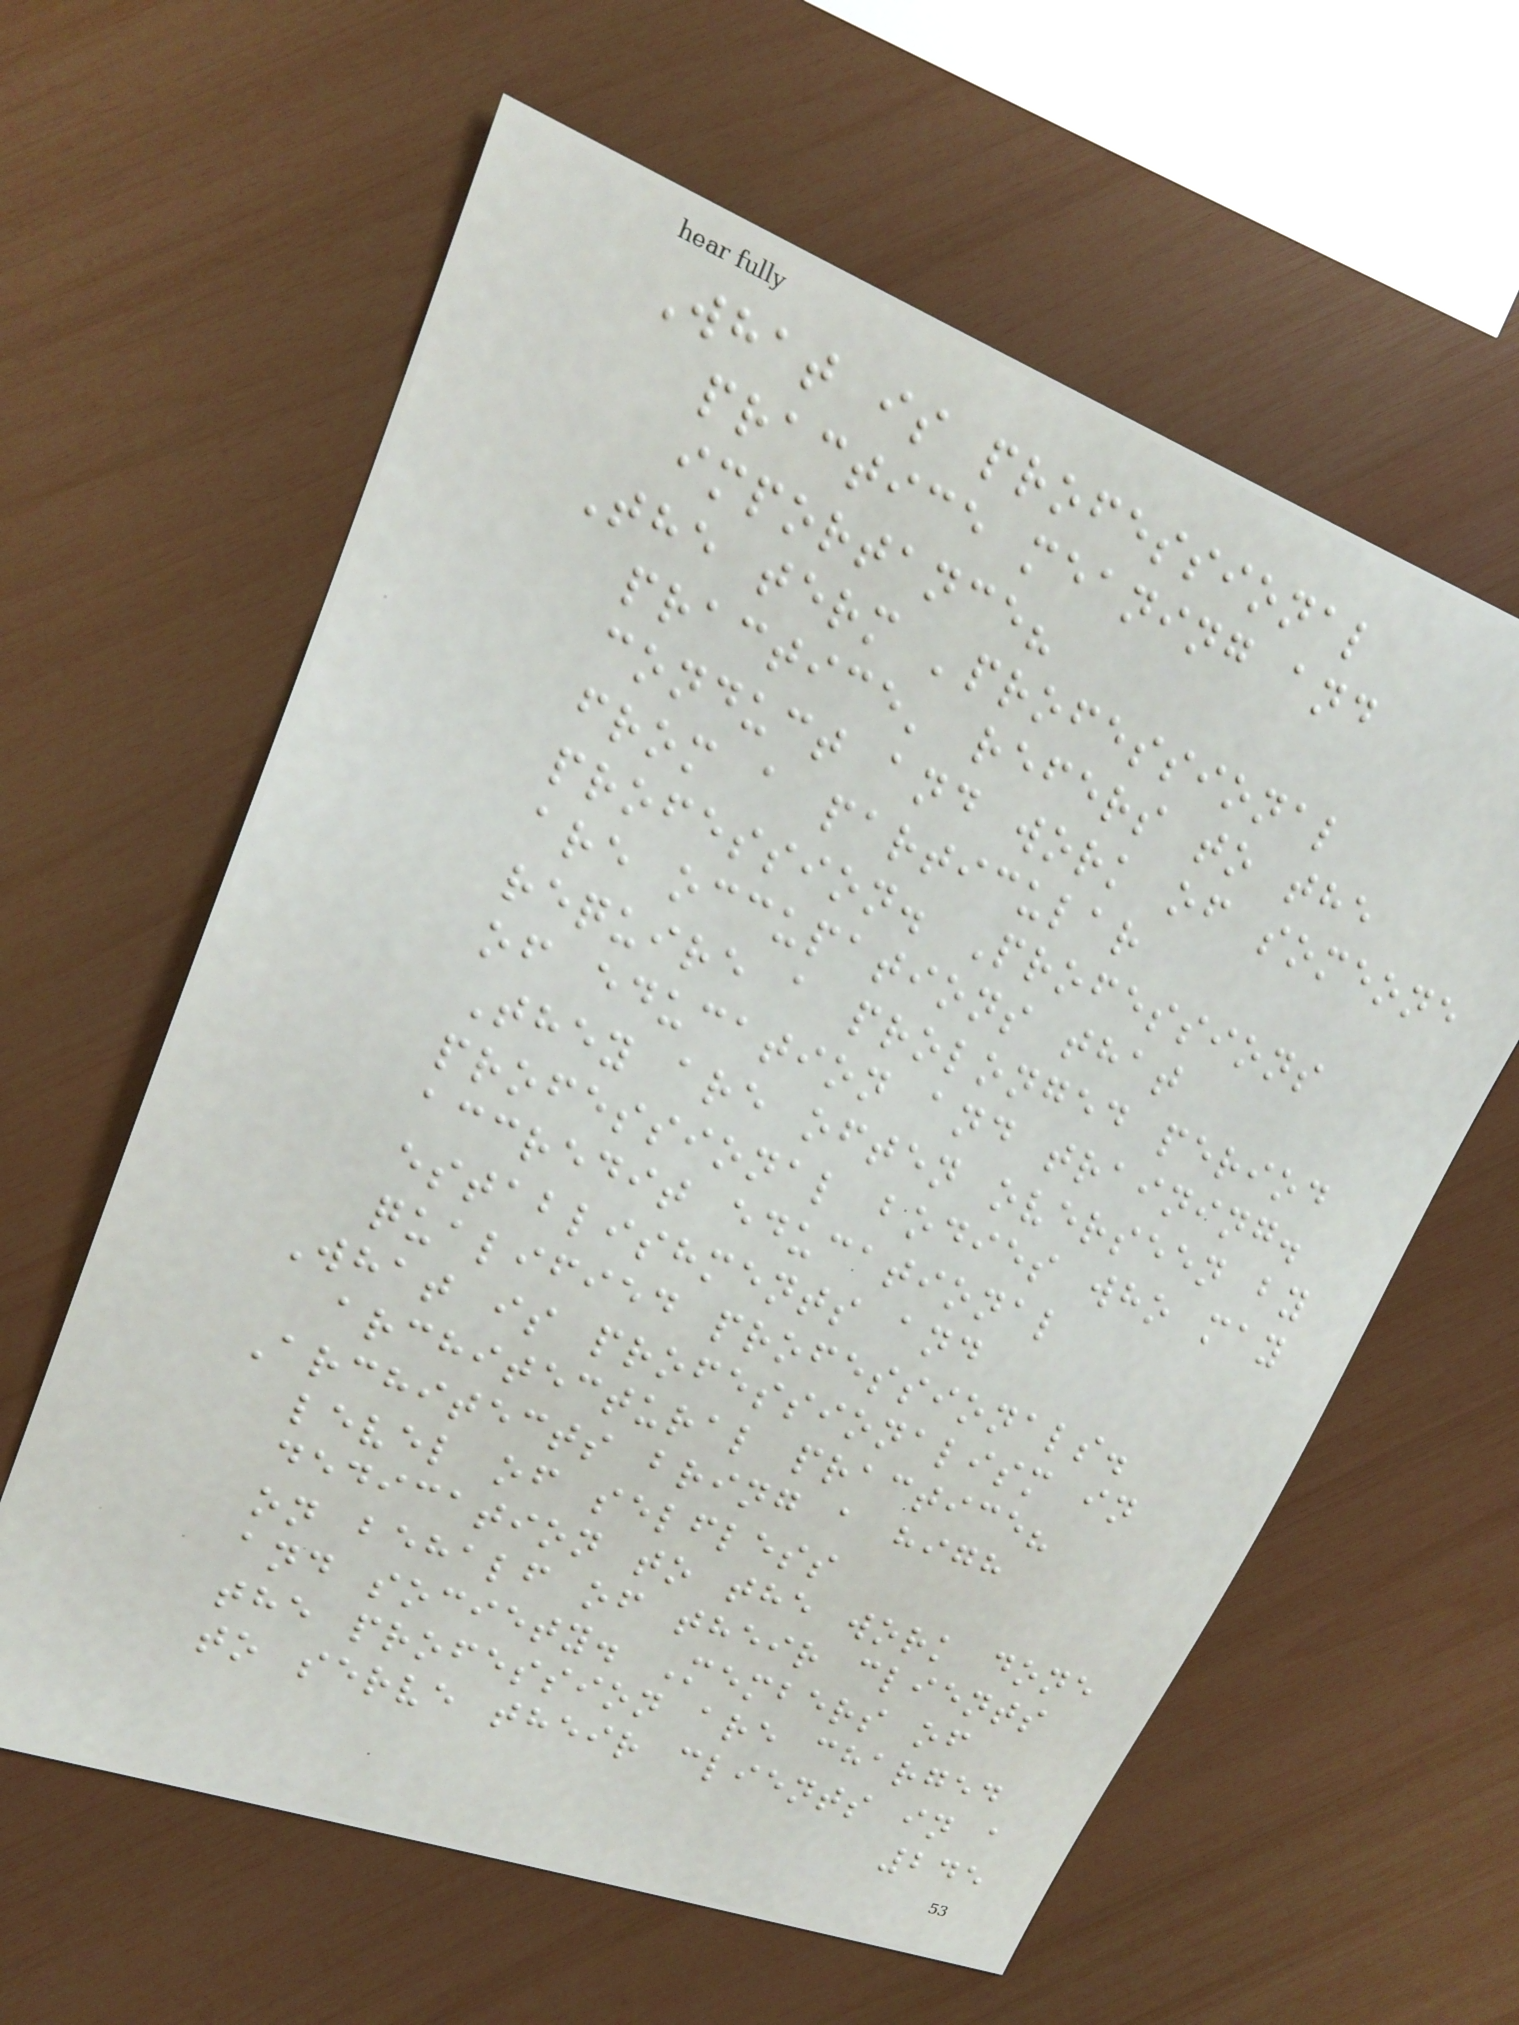What is professional
practice meaning and
importance?
The term 'professional
practice' refers to the
conduct and work of someone
from a particular
profession. Professions
are occupations that
require a prolonged period
of education and training.
They are often overseen by
professional bodies who may
accredit educational
establishments and
qualified professionals.
What is professionalism in
architectural practice?
Architects bring a high
level of selfless
dedication to the work done
on behalf of their clients
and society. Members of
the profession are charged
to serve their clients in a
245
